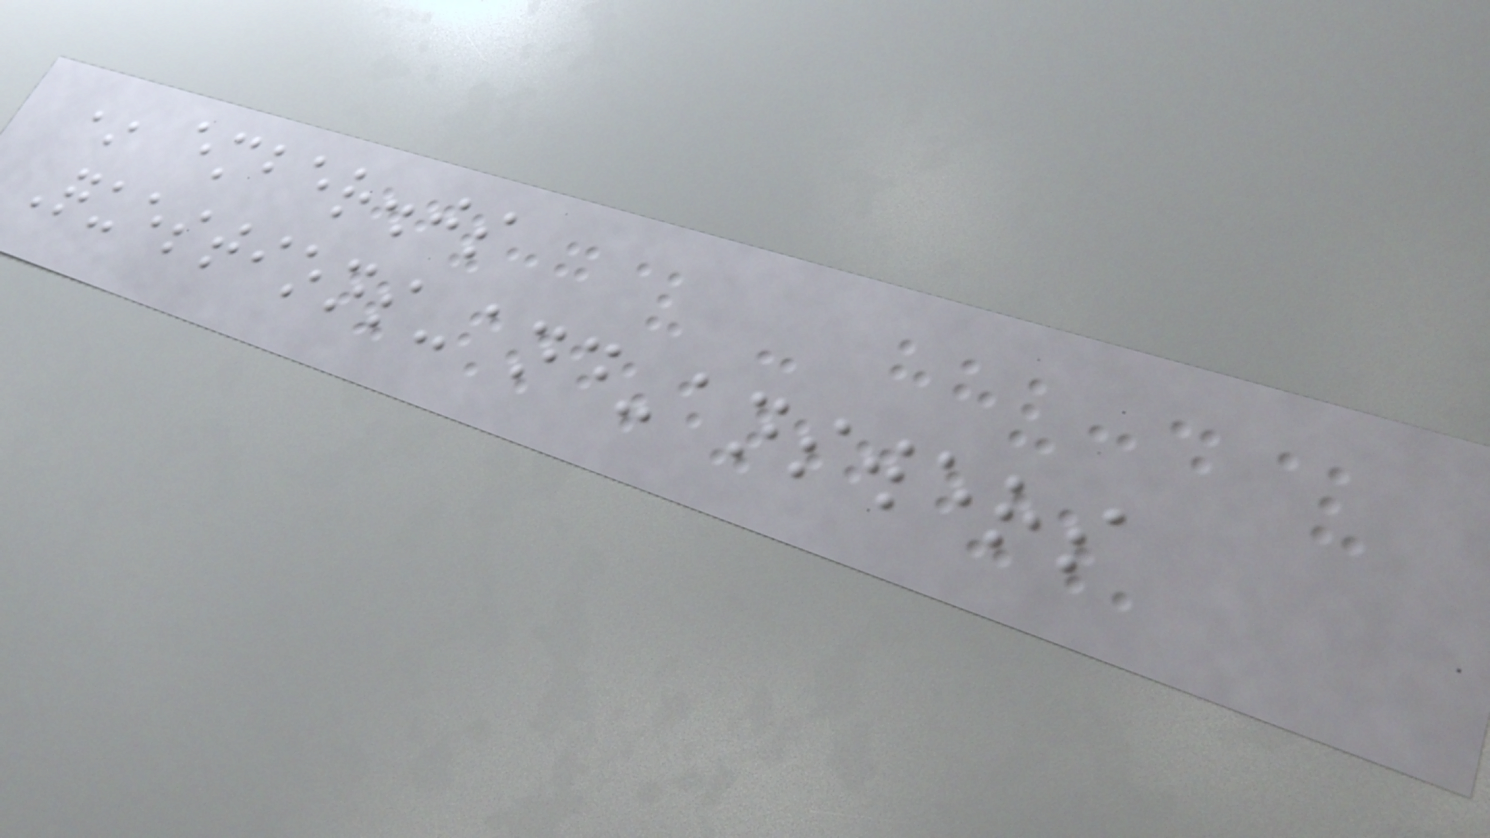* ember.js
Questions-and-answers
